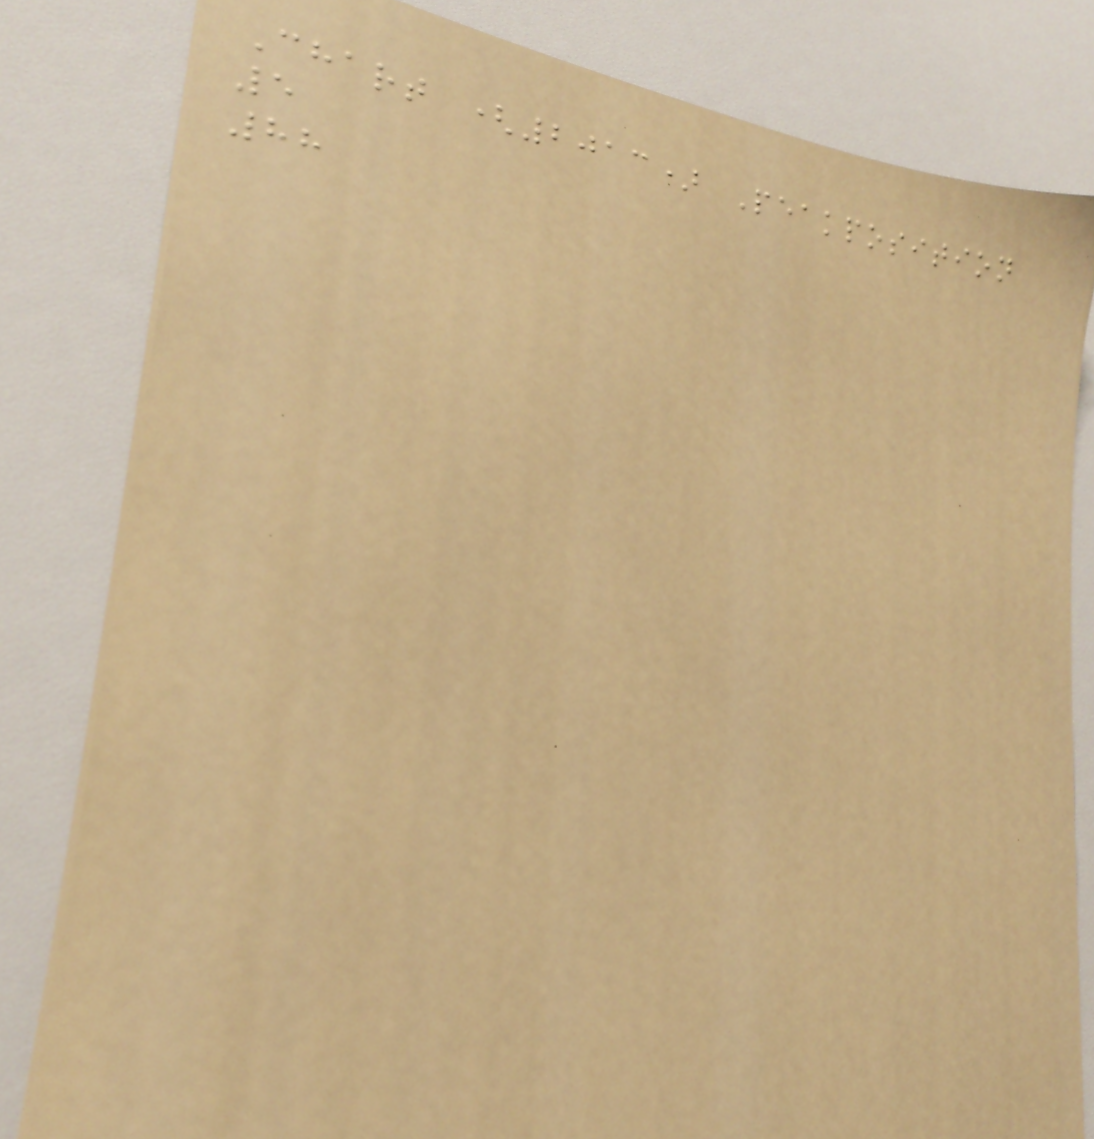Chart (2013) Peakposition
5
88
